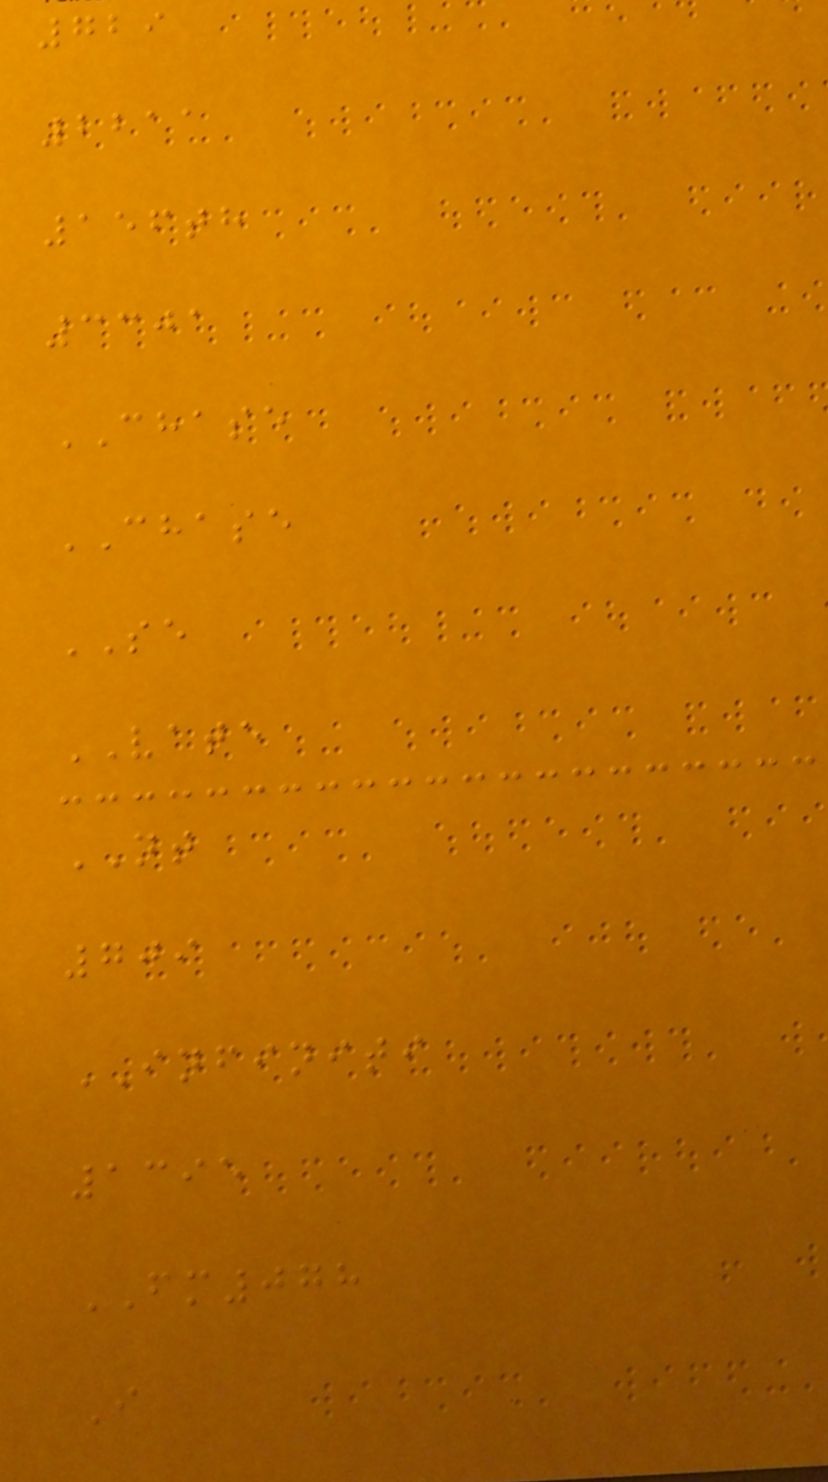729
2211
156th
3301
CHASE
CHASE
SE
VATE
NT
709
INFINITI
1395
FM078
I
